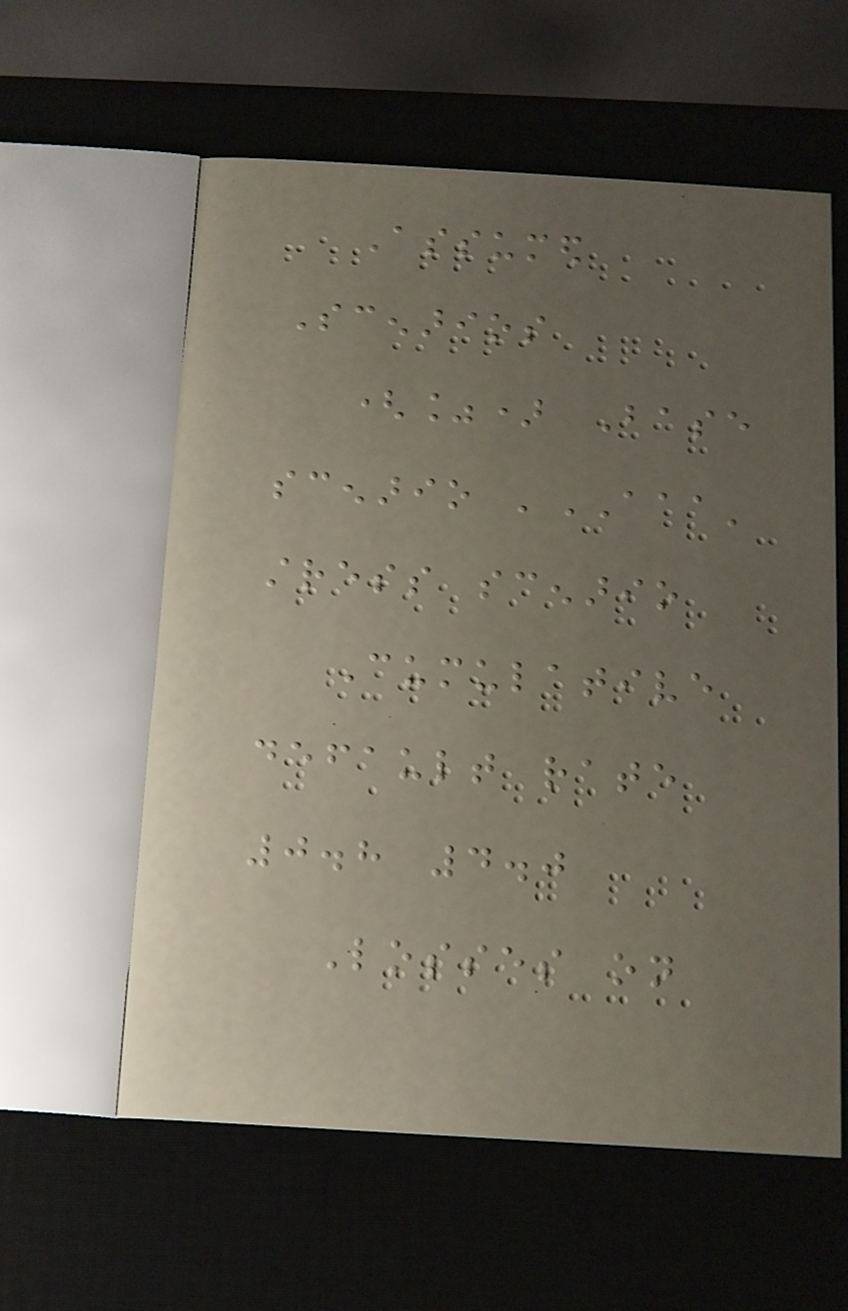Assumed
Scenarios
(%) Base
scenario 'AAA'
stress scenario
Cumulative
default rate
0.8 4.0
Losses on
